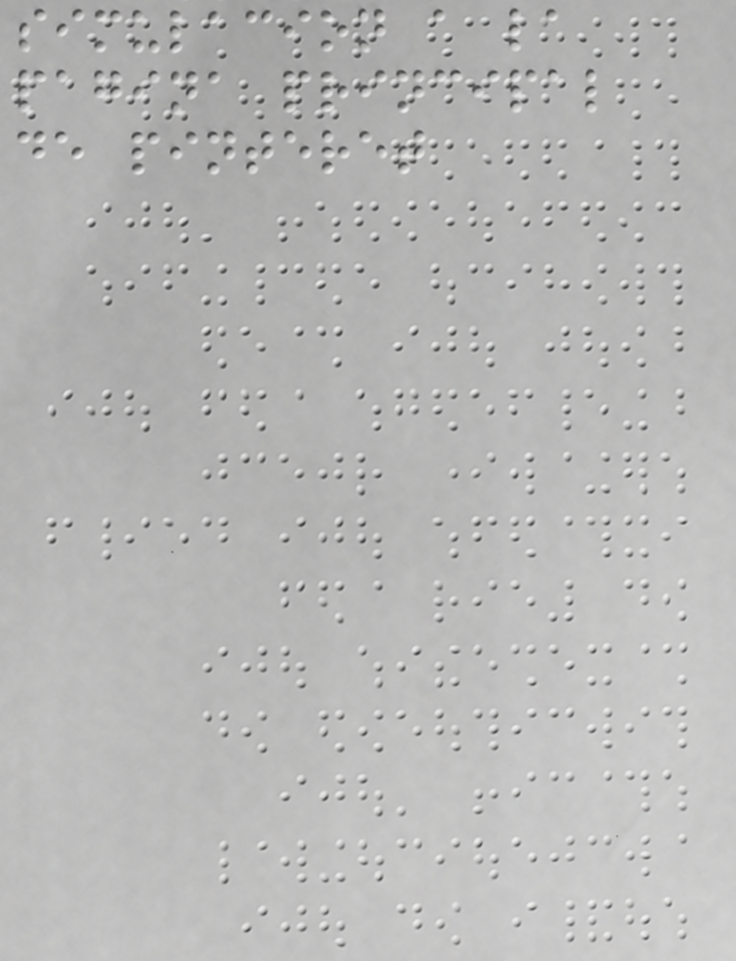simulacion a la
pagina principal
de pinteret
